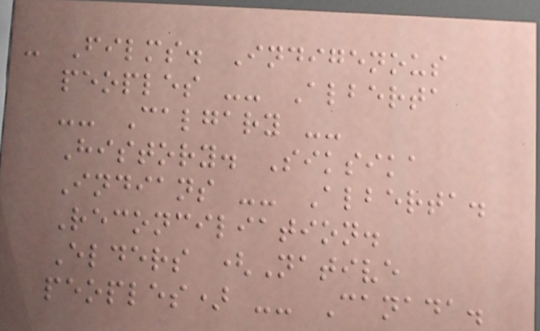- Films. Indigenous
peoples -- Alberta
-- Calgary --
History. Siksika
Indians -- Alberta.
Reconciliation.
Elders (Native
peoples) -- Canada.
